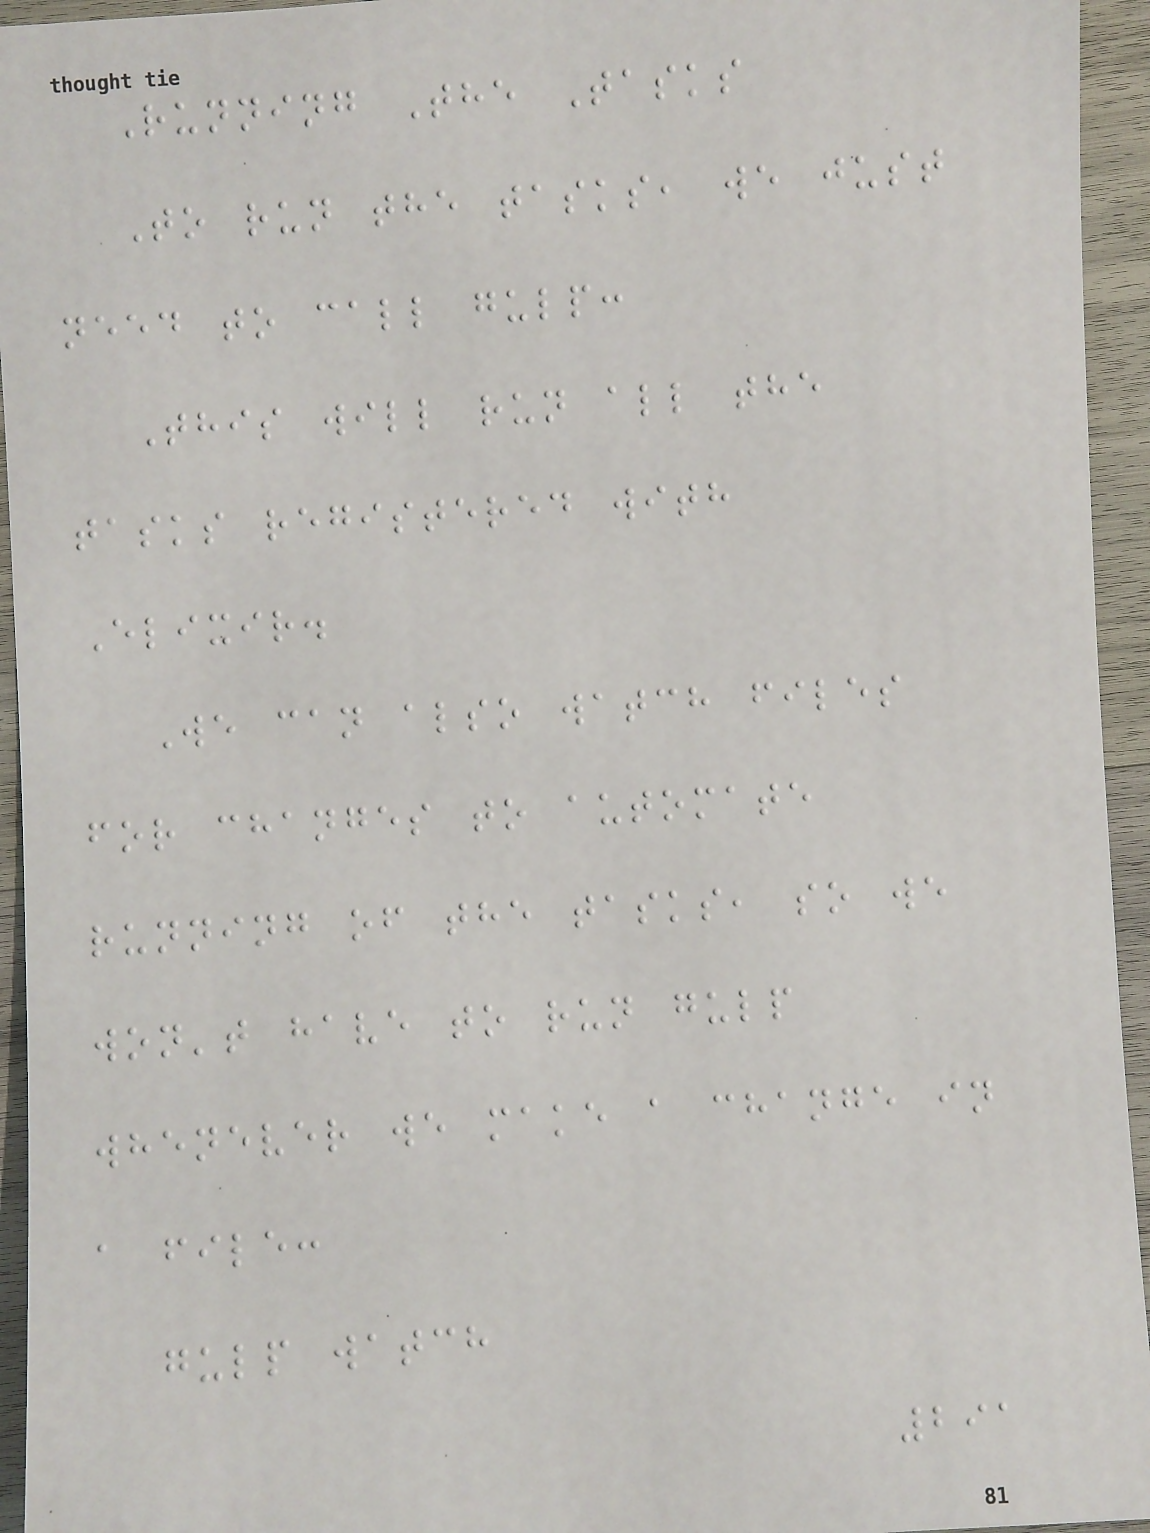Running The Tasks
To run the tasks, we just
need to call gulp:
This will run all the
tasks registered with
Elixir.
We can also watch files
for changes to automate
running of the tasks, so we
won't have to run gulp
whenever we make a change in
a file:
gulp watch
291
